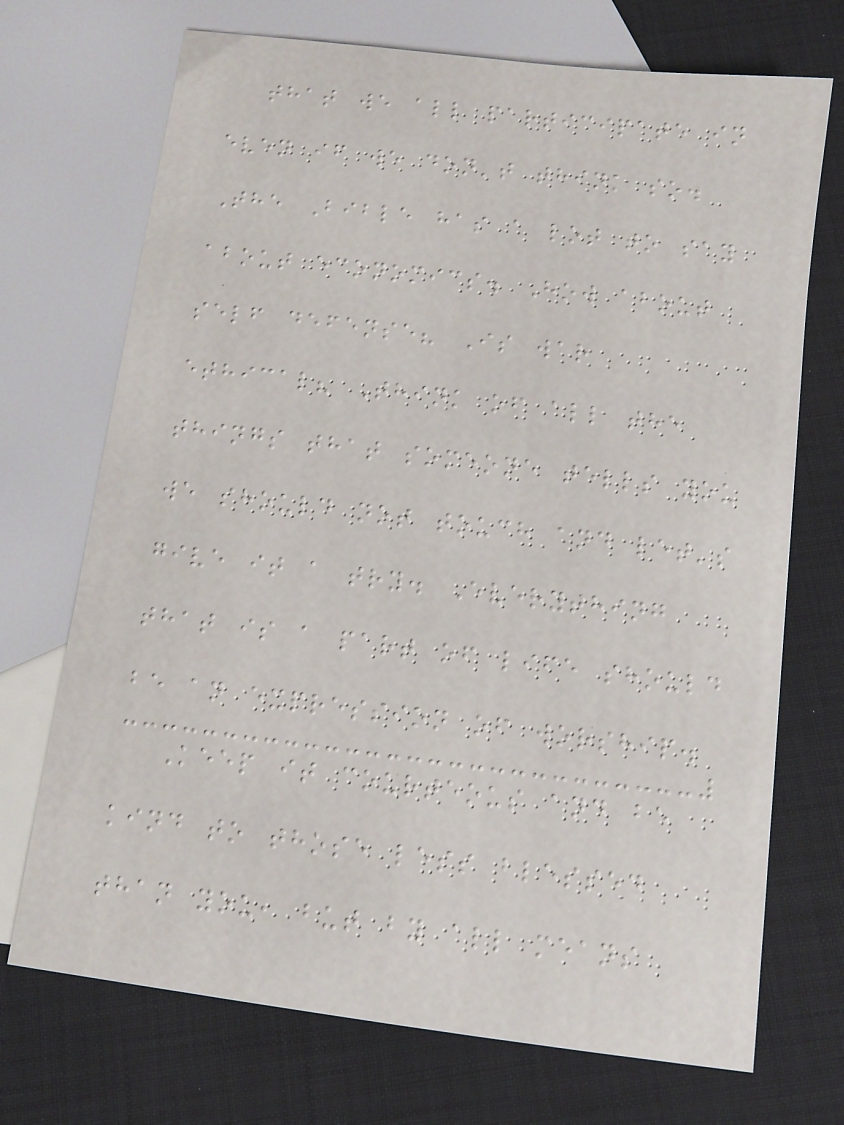that we all participate in
even if we don't think so.
The Bible has a lot to say
about economics. How about
self defense? Is war
ethical? Think of all the
things that someone tells you
we should not touch and let's
give it a try. Everything
that is a part of life should
be an expression of worship.
Keep it courteous and be
kind to those less blessed
than you, but by all means
